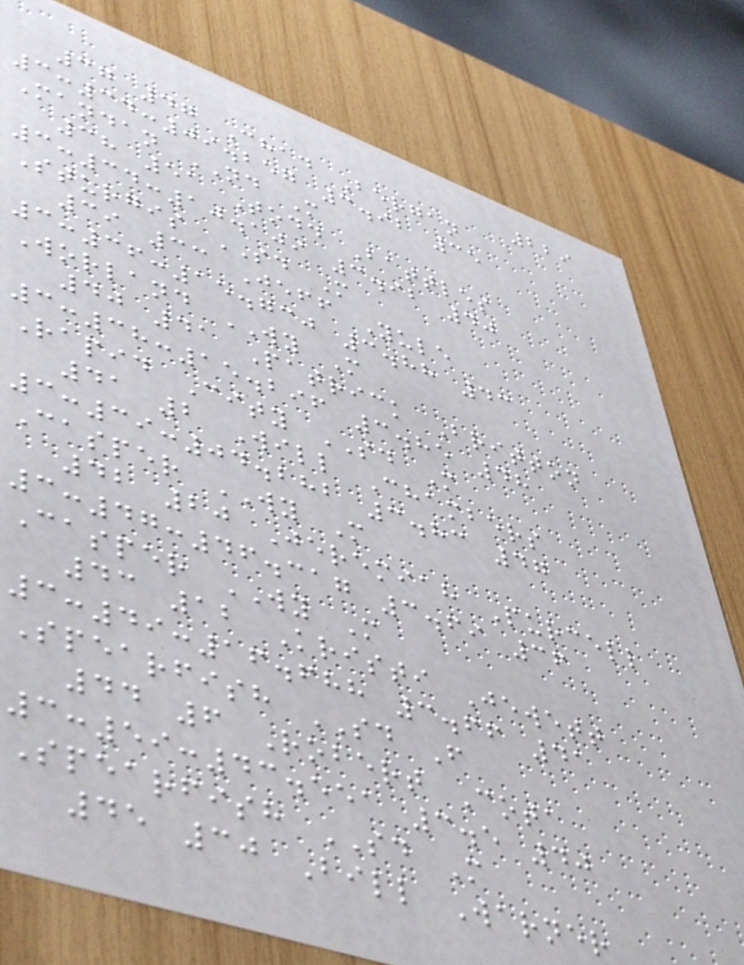229
37 47 Chad Bergan
3:34:09.257 3.92 35
Mandan ND M
38 51 Todd Battles
3:34:10.109 3.92 40
Sturgis SD M
39 33 Jeff Yule
3:36:15.730 3.88 43
Worland WY M
40 41 Patrick Britton
3:38:15.296 3.85 48
Rapid City SD M
41 2 Will Chambers
3:39:04.282 3.83 47
Casper WY M
42 20 Jeremiah Purcell
3:47:46.317 3.69 36
Casper WY M
43 12 Kristi Jewett
3:49:16.688 3.66 41
Spearfish SD F
44 6 Robert Cota
3:59:43.551 3.5 40
Spearfish SD M
45 30 Bill Warner
